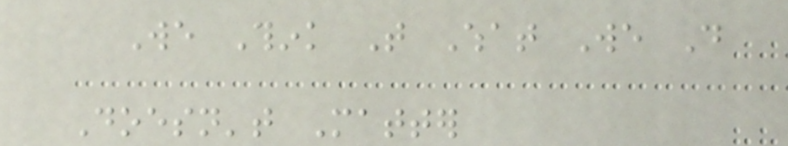We Think That What We Do
Doesn't Matter
